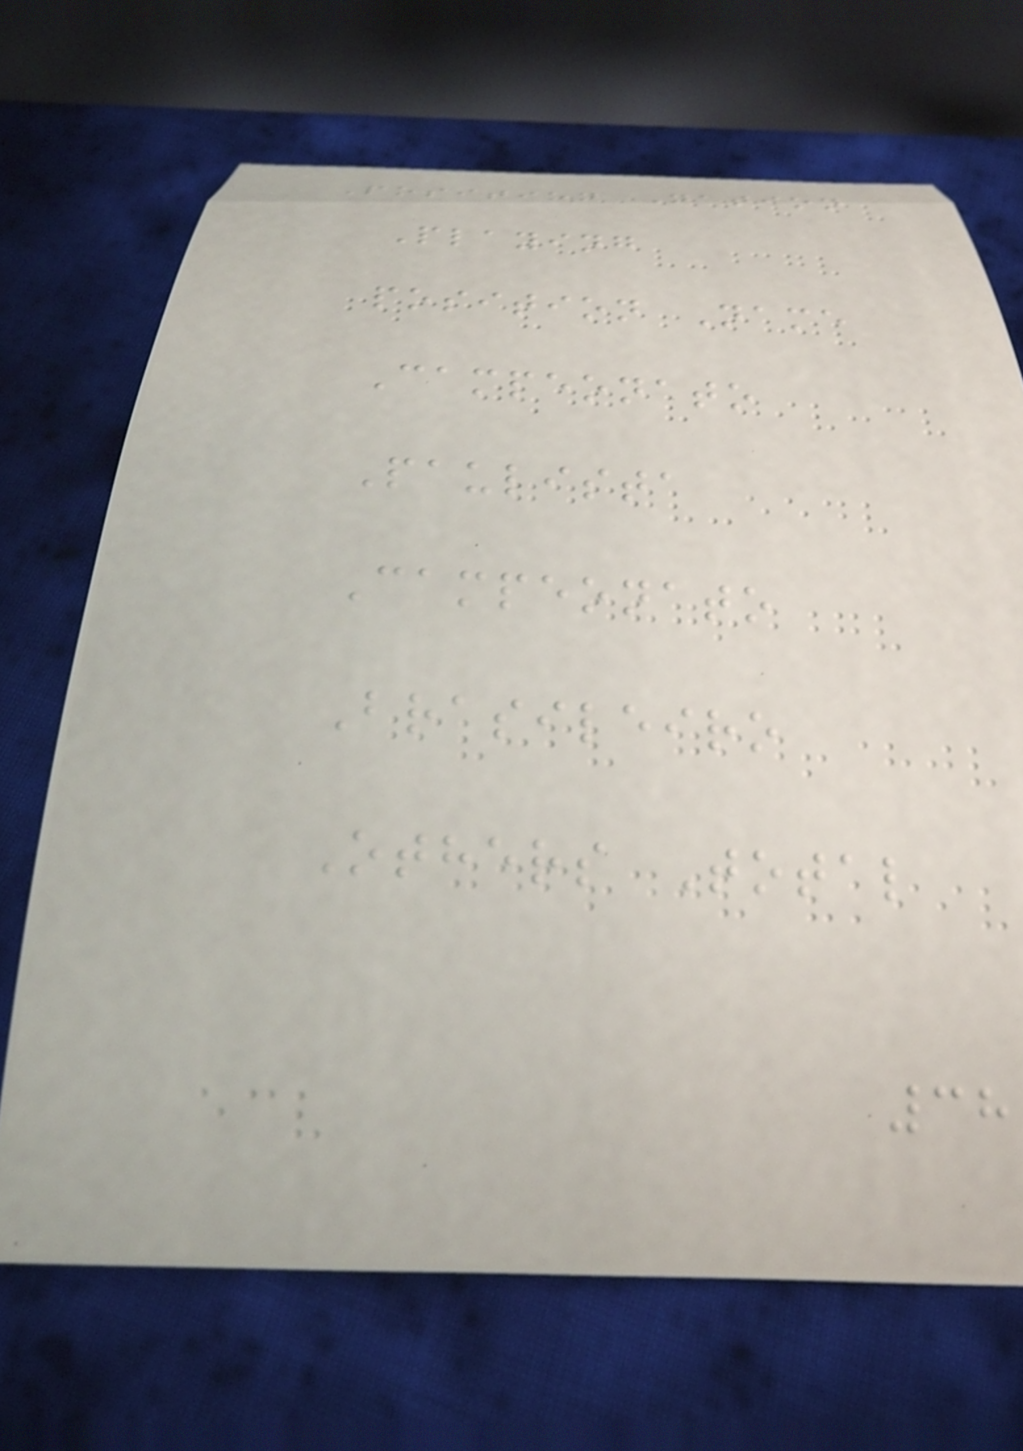Position Nation
Playing
position Name
Campeonato
Paulista
Campeonato
Brasileiro
Others Total
38
